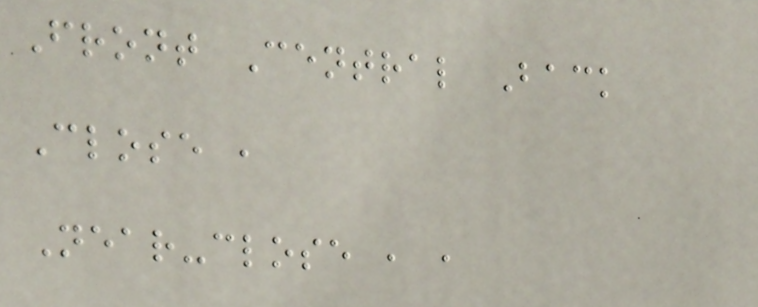Front Central Back
Close ,
Near-close , ,
